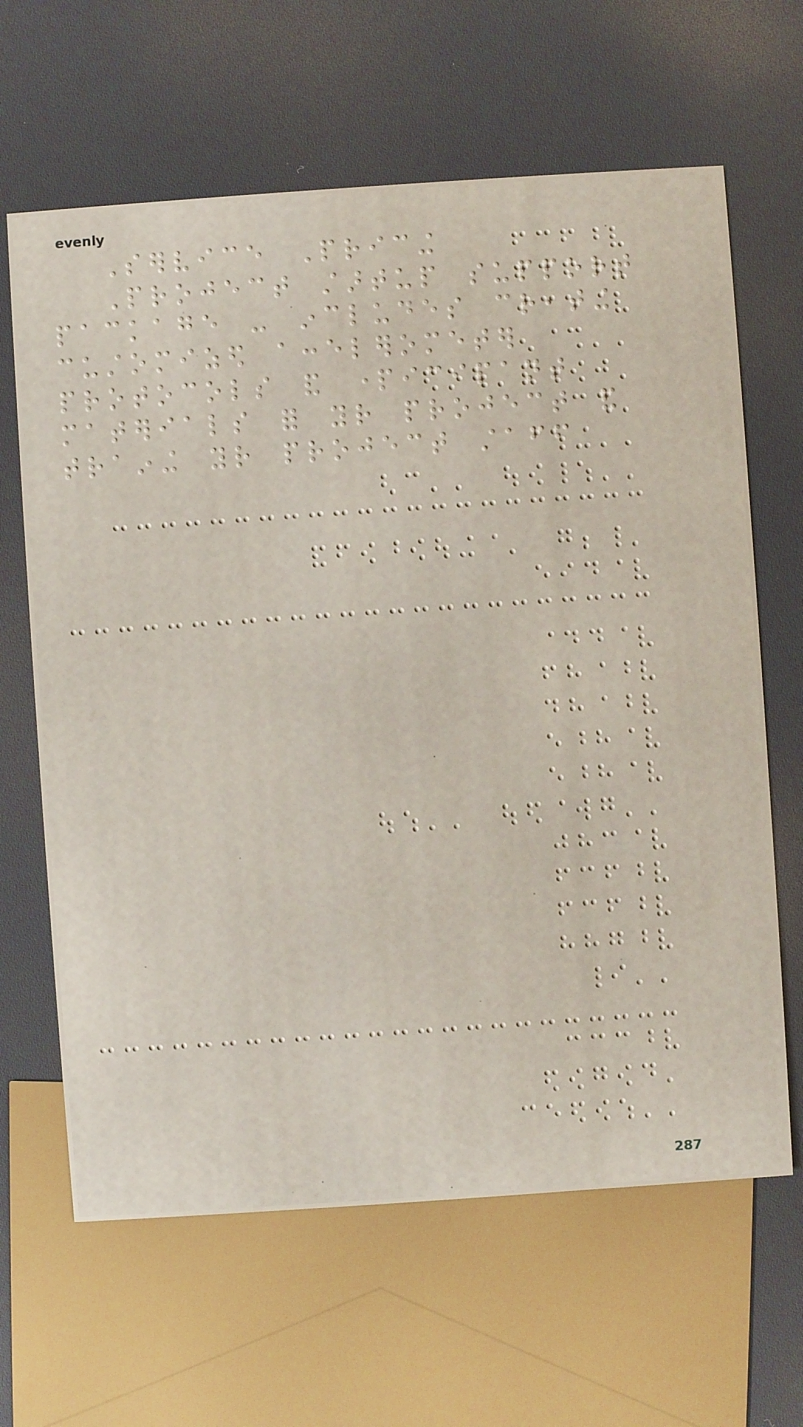Service Pricing
Project startup support
package - includes creating
customized accelerometer
protocols and participant
materials for your project and
training your project staff
